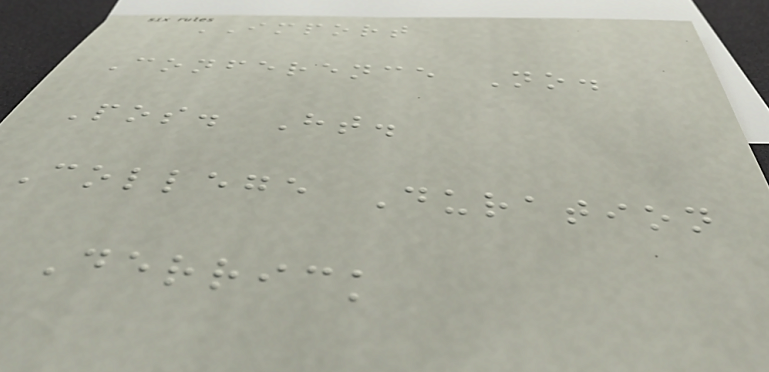IMPORT
Conference No.
Pos. Ht.
College Duration
Derrick
